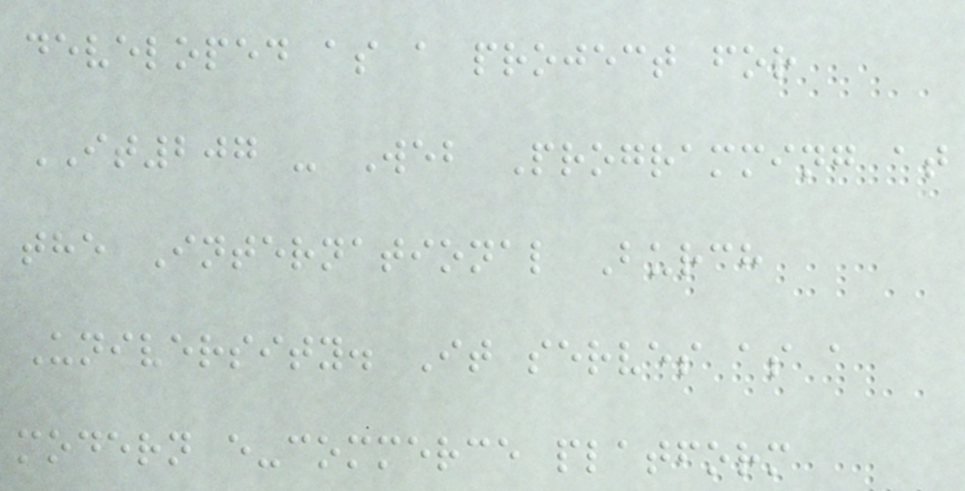developed as a project for
IT207 - Web Programming at
the International Burch
University. It serves as a
modern e-commerce platform
